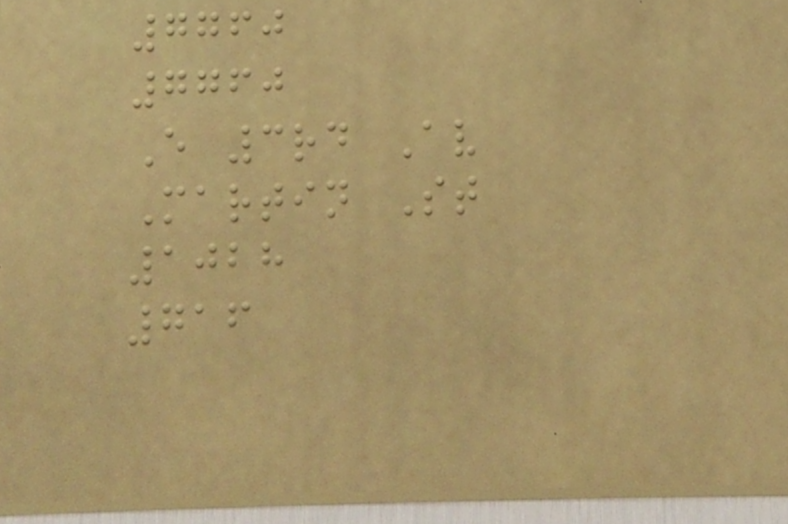7760
7760
E 3rd Av
Martin St
1028
716
